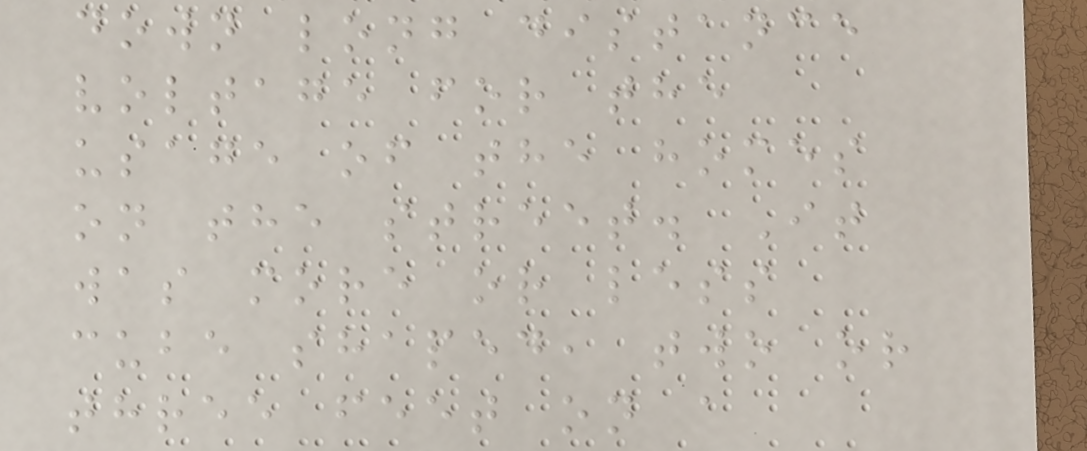down long distance
voltage for the
usage of the homes
on the street. It
was more or less
cube shaped, two or
three feet on a
